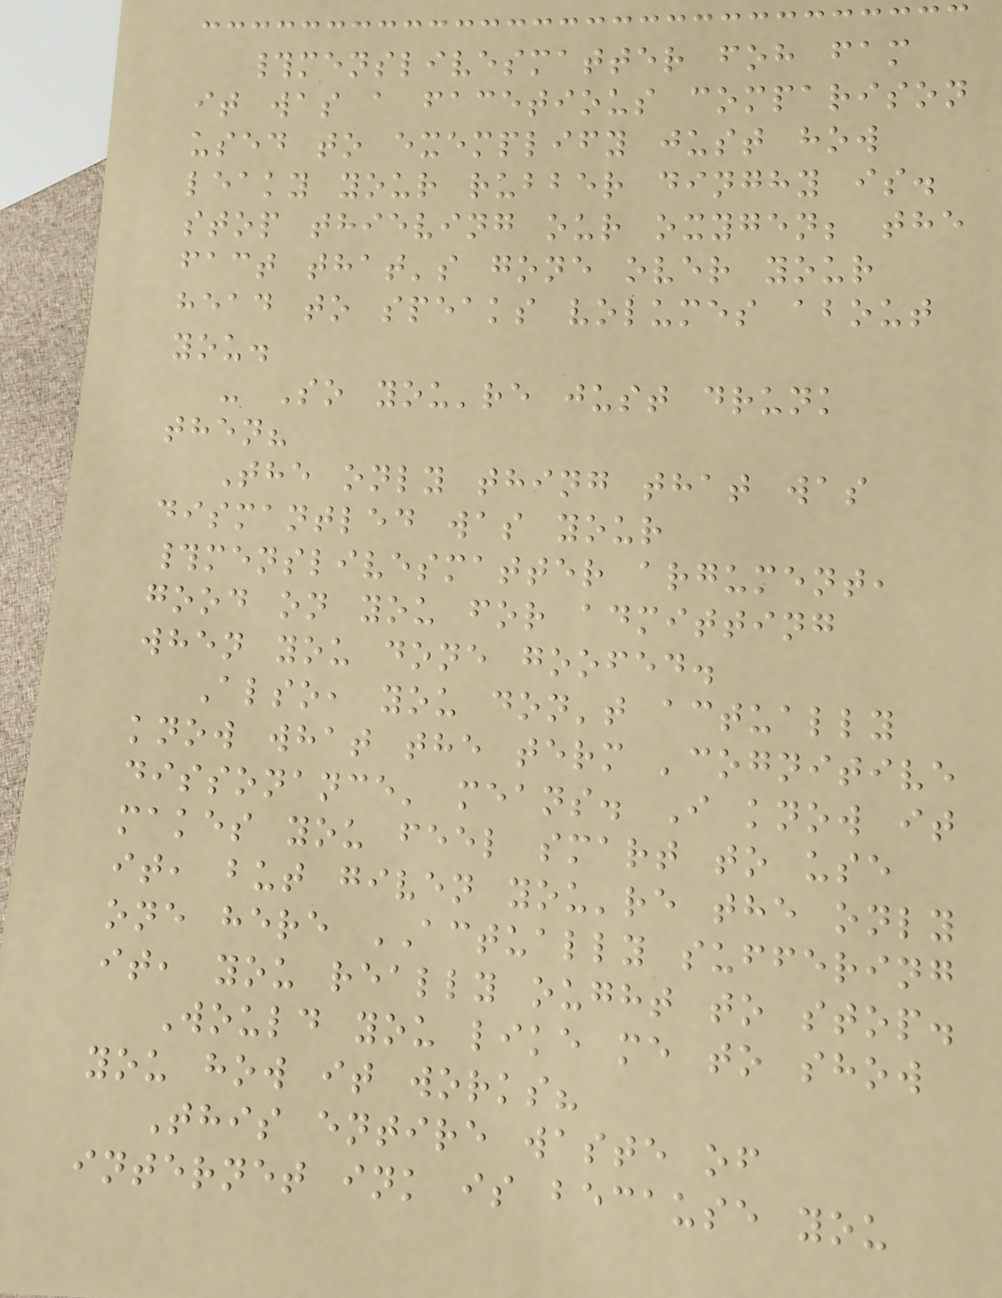#menslivesmatter foh fam
it was a facetious comparison
used to exemplify just how
leaky your rubber dinghy is.
stop thieving our oxygen; the
fact that's gone over your
head to speaks volumes about
you.
- So you're just drunk
then?
The only thing that was
dismantled was your
#menslivesmatter argument,
good on you for admitting
when you done goofed.
Also, you don't actually
know what the term 'cognitive
dissonance' means. I know it
makes you feel smart to use
it, but given you're the only
one here ACTUALLY suffering
it, you really ought to stop.
Would you like me to show
you how it works?
This entire waste of
internet ink is because you
